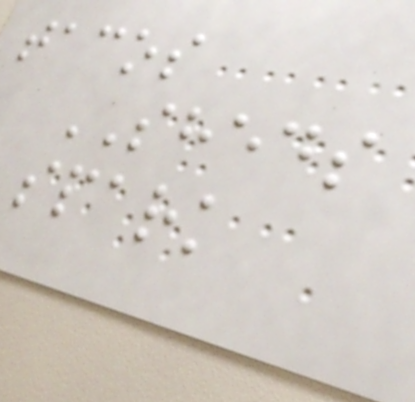tacos
SHEDS
spark
